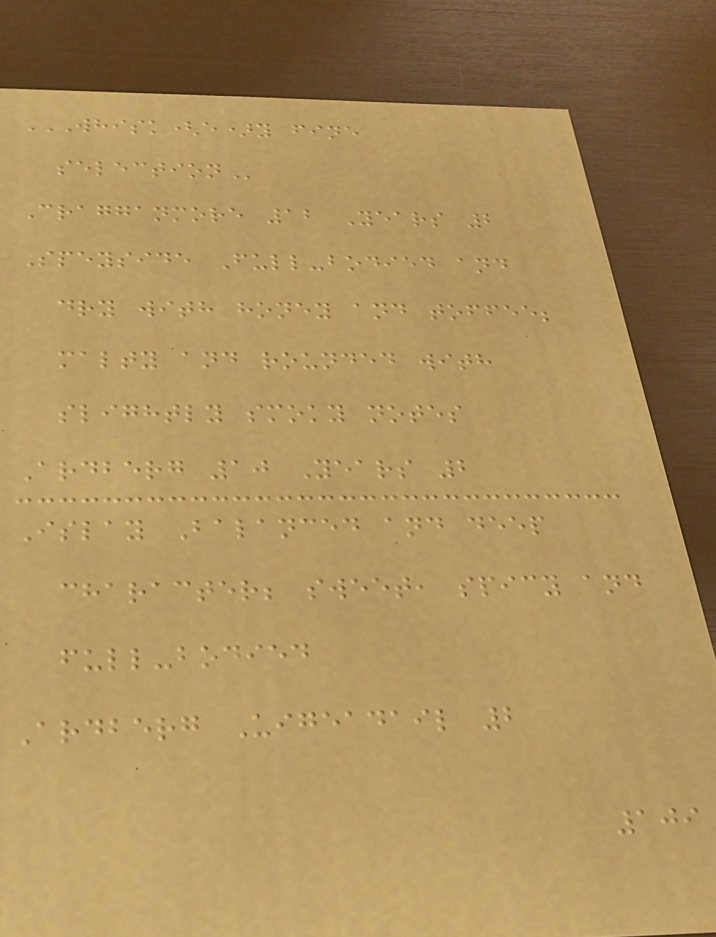WHISK(E)Y FINE
SELECTION
Cragganmore 12 Years 2
Speyside Full-bodied and
dry with honey and toffee;
malty and rounded with
slightly smoky notes
Ardberg 10 Years 2
Islay Balanced and deep
character; sweet, spicy and
full-bodied
Ardberg Uigeadail 2
109
